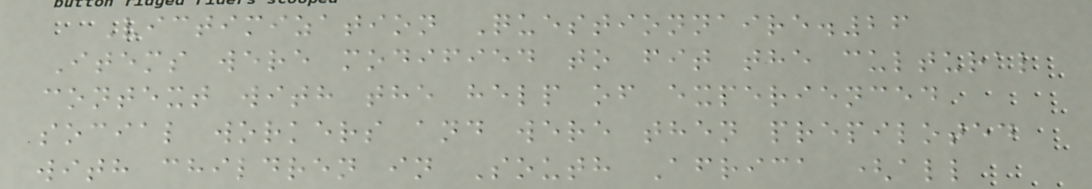Victimization Questionnaire.26
Items were modified to fit the cultural
context with the help of experienced
social workers and were then prepiloted
with children in South Africa (all
